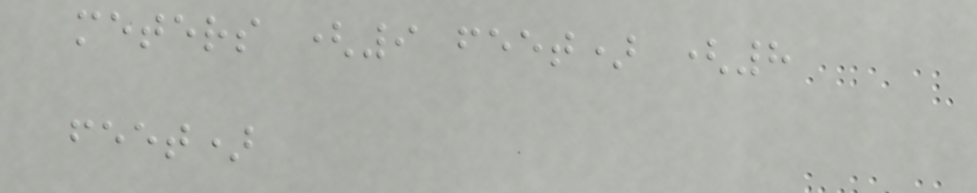meters (9 feet) (8
feet)
